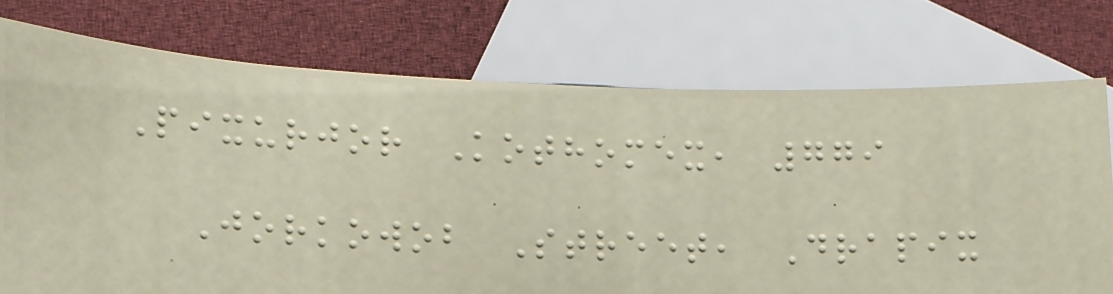Pixurjor Kothomex, 779
Jorkowob Street, Drapix
